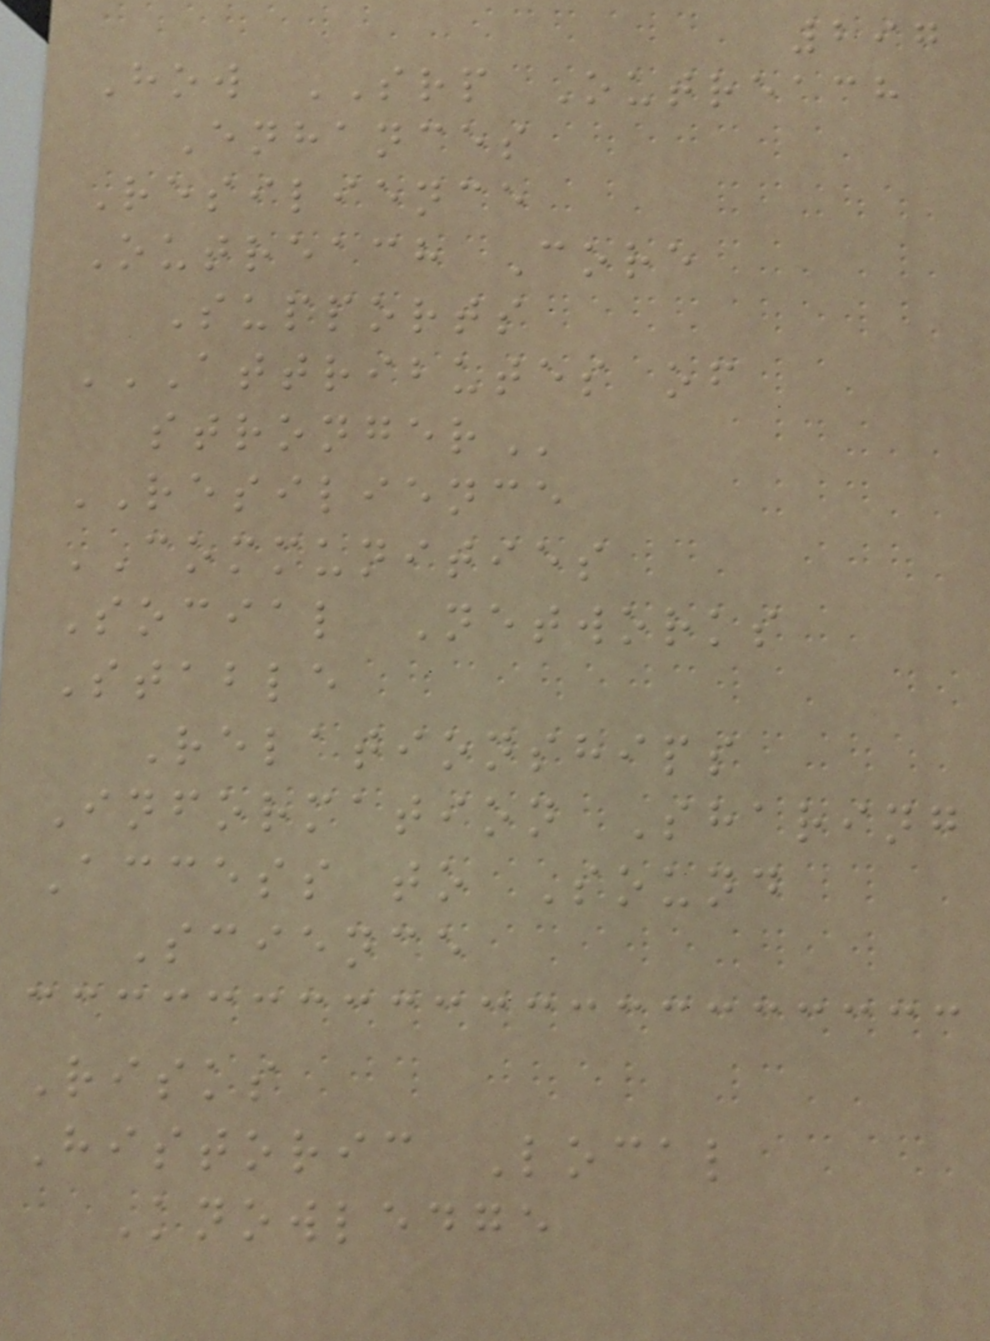297
How SRP Outreach
Enhances
Resilience
Outreach Core
Supports
ATTRIBUTES OF
STRONGER
RESILIENCE
COMMUNITIES
Social Networks
Stable
Relationships
Information Sharing
Access to Sound
Science
Risks
Historic Local
Knowledge
